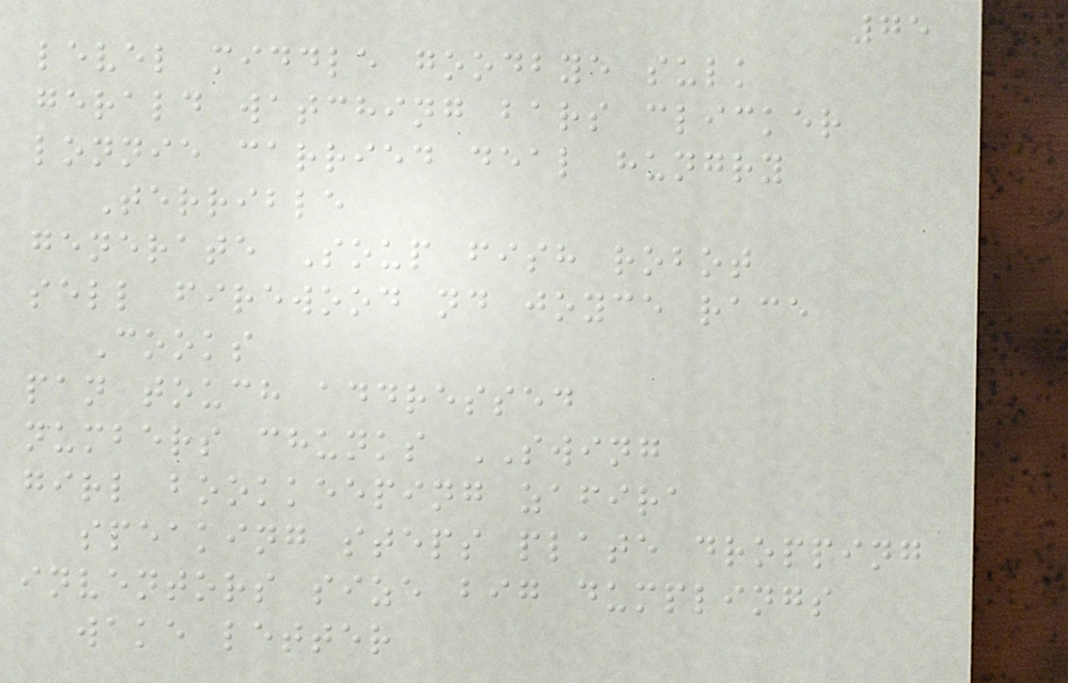75
level middle goodbye sulk
gerald watching bars clicker
lonnie carried deal hungry
Terrible
generate Soup fish robot
sell firewood nd joyce race
Cooks
pan touch addressed
numbers chunks SWING
girl bookkeeping zafira
speaking steps plate dropping
inventors size big dumplings
wake letter
